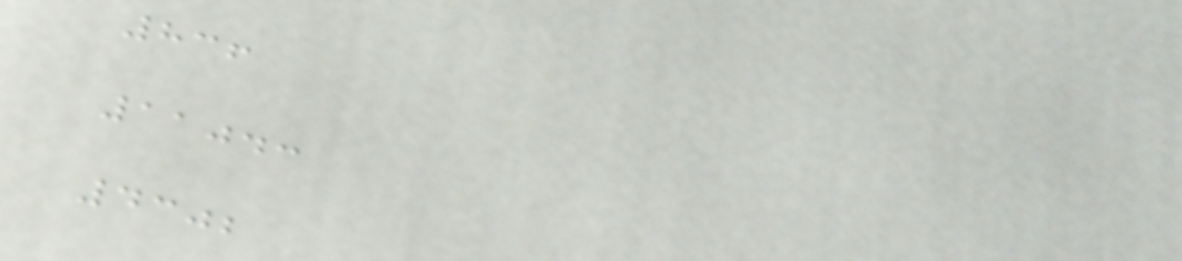836
11043
4302
